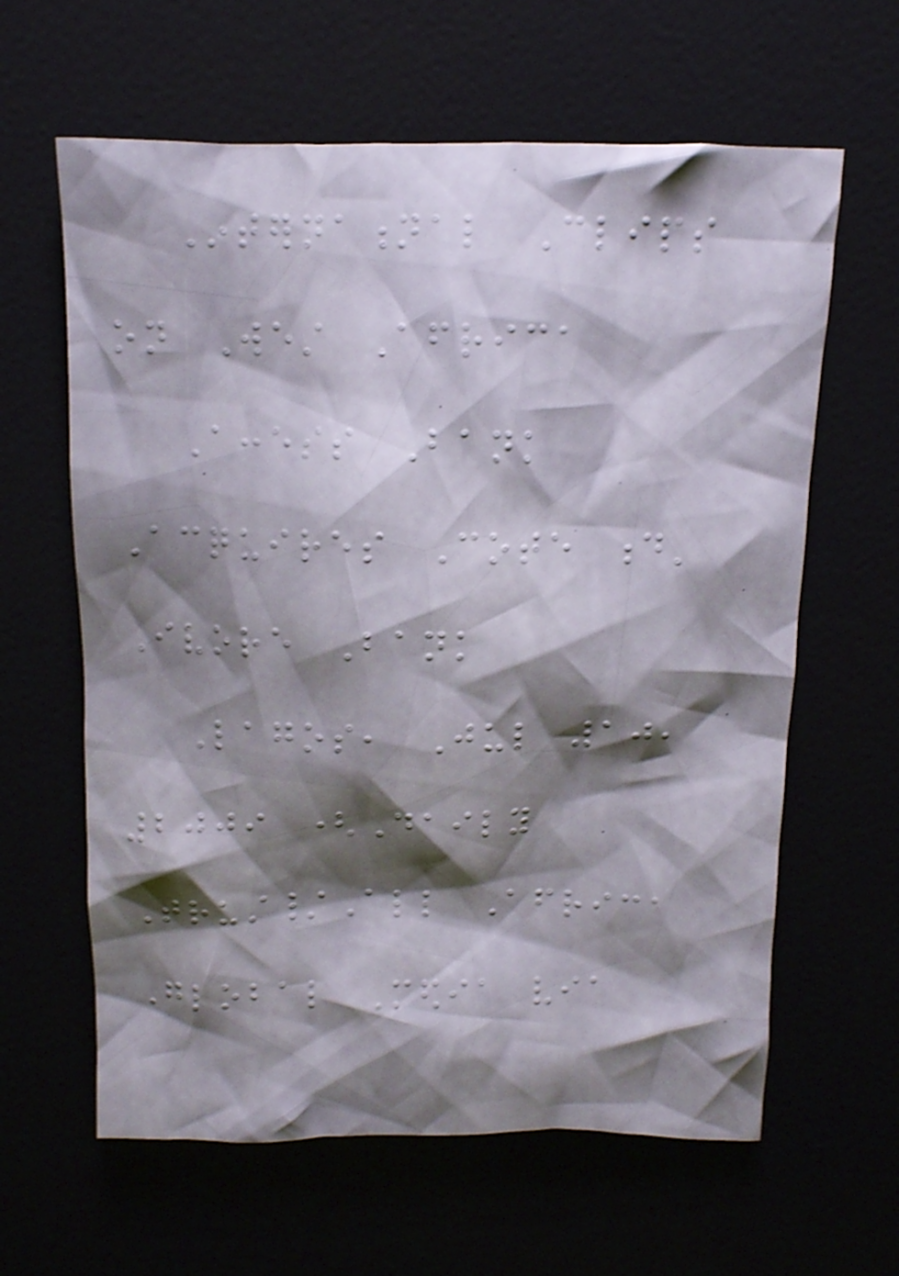International Clips
on West Africa
Access Bank
Acquires Cote d'
Ivore Bank
Lagos, Jul 10,
2009 (Daily
Trust/All Africa
Global Media via
